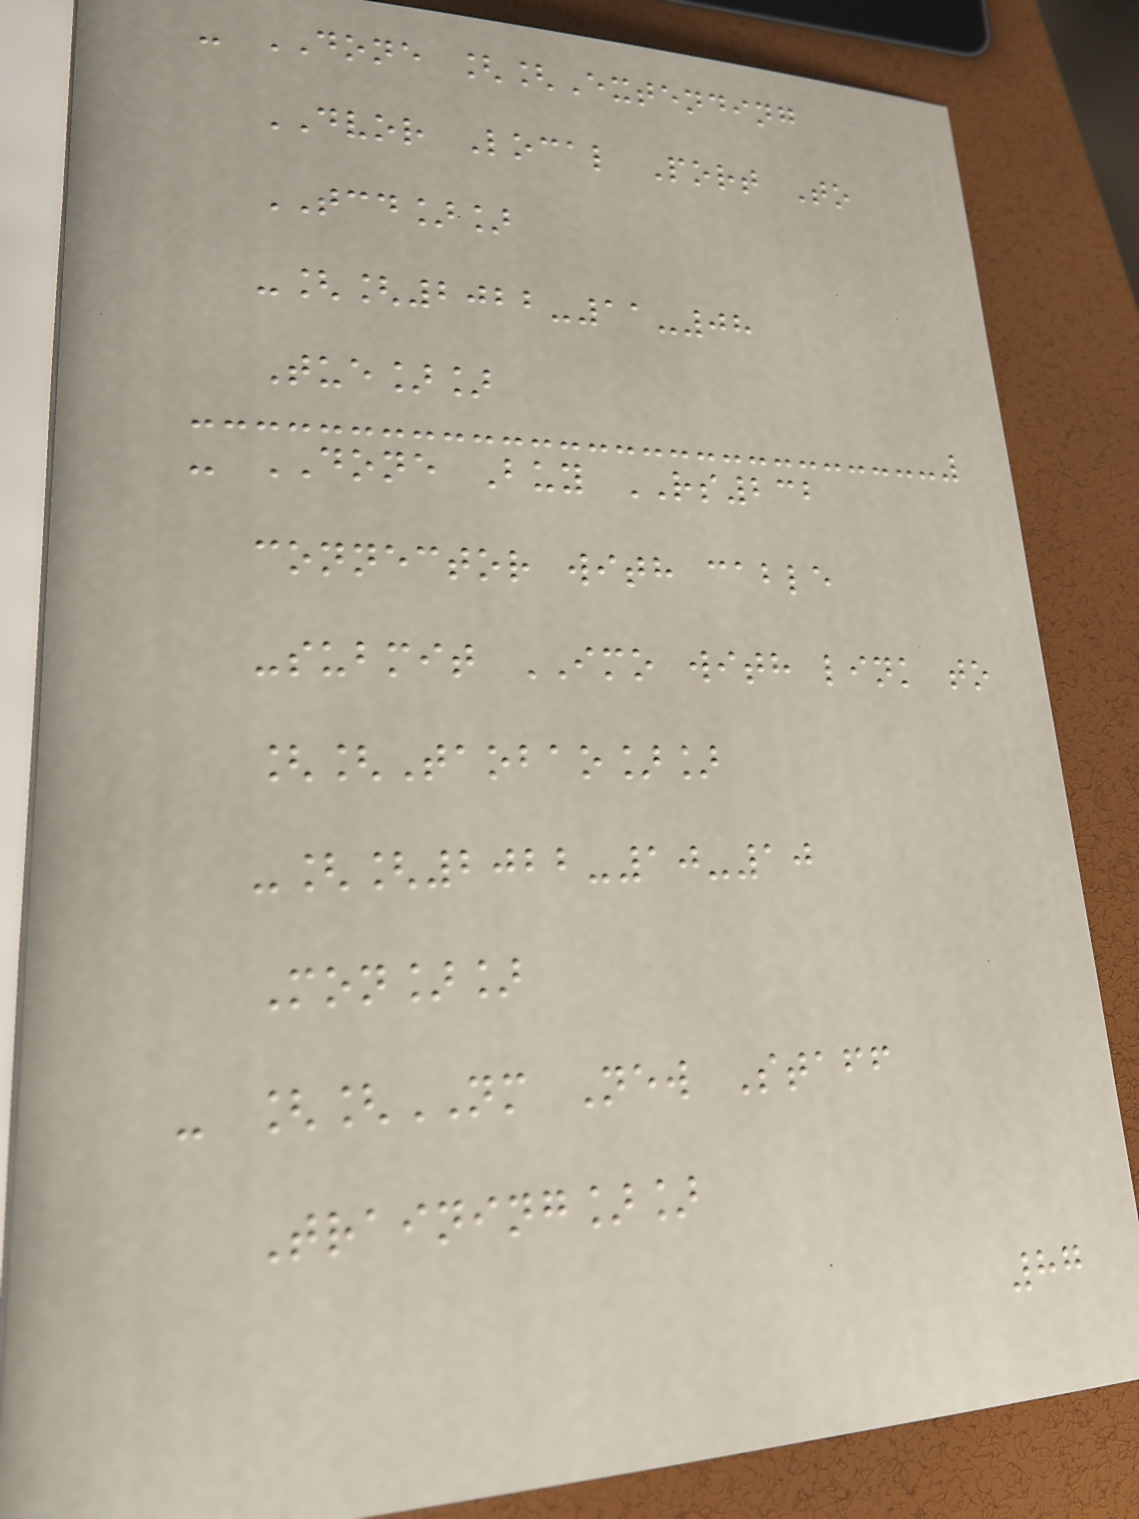- DONE [[Extending
DVOR Local Port To
TCD]]
-[[2022-11-08
Tue]]
- DONE Buy RS232
connector with cable
-submit IMO with link to
[[Taobao]]
-[[2022-10-10
Mon]]
- [[NM New Staff
Training]]
87
